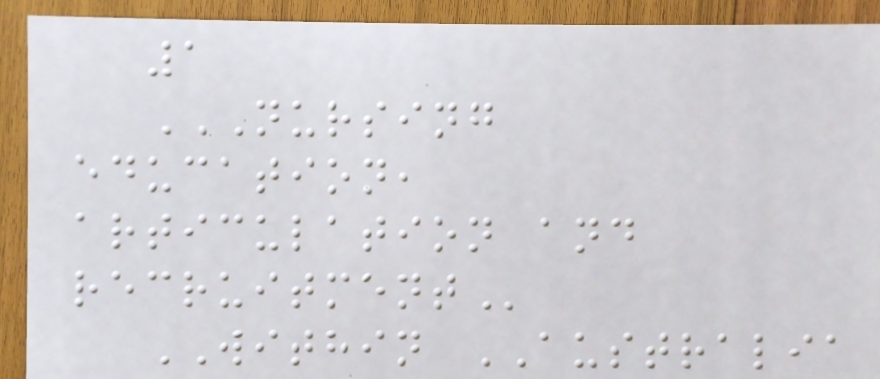1
NURSING
EDUCATION,
ARTICULATION AND
RECRUITMENT
WITHIN AUSTRALIA
